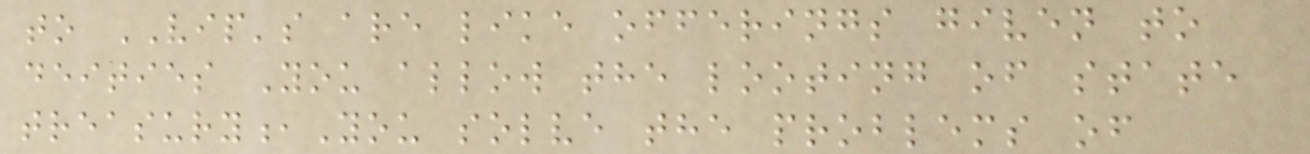to VIP's are like offerings given to
deities You allow the looting of state
treasury,You solve the problems of
